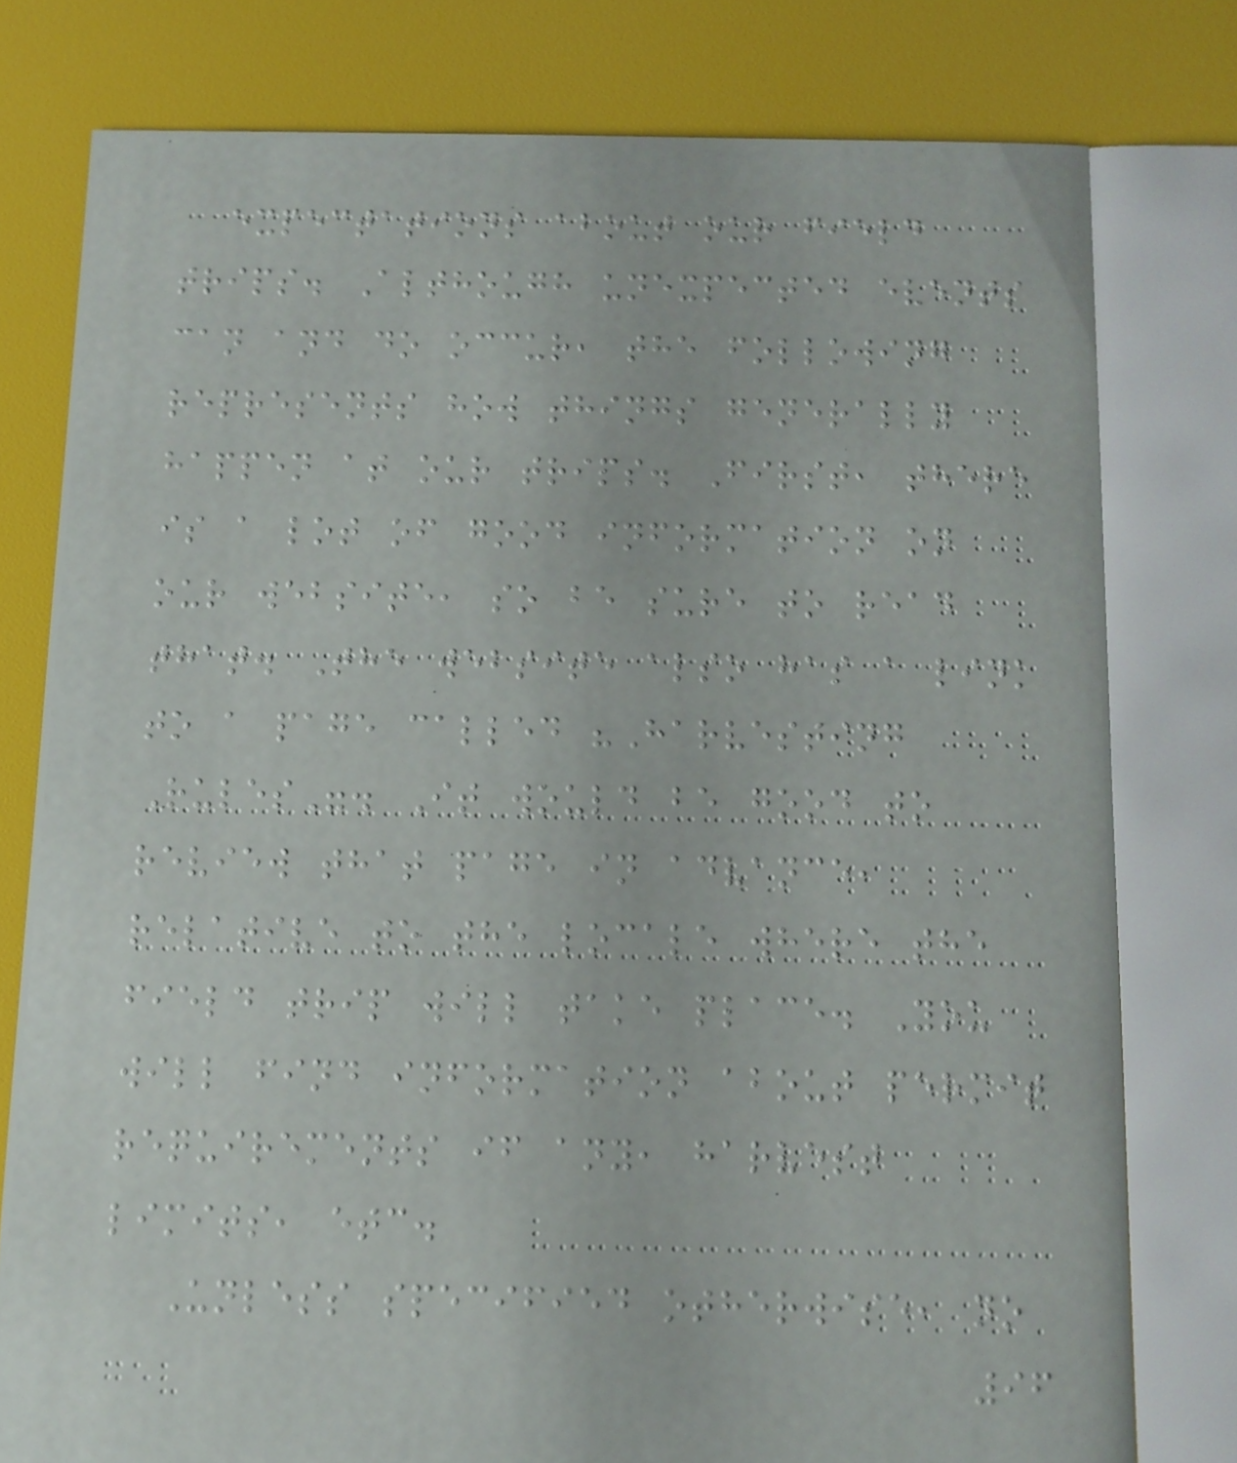expectations about our field
trips. Although unexpected events
can and do occur, the following
represents how things generally
happen at our trips. First, there
is a lot of good information on
our website, so be sure to read
that. The website also has a link
to a page called "Harvesting
Rules". It would be good to
review that page in advance,
relative to the locale where the
field trip will take place. You
will find information about permit
requirements if any, harvest
limits, etc.
Unless specified otherwise, no
96
